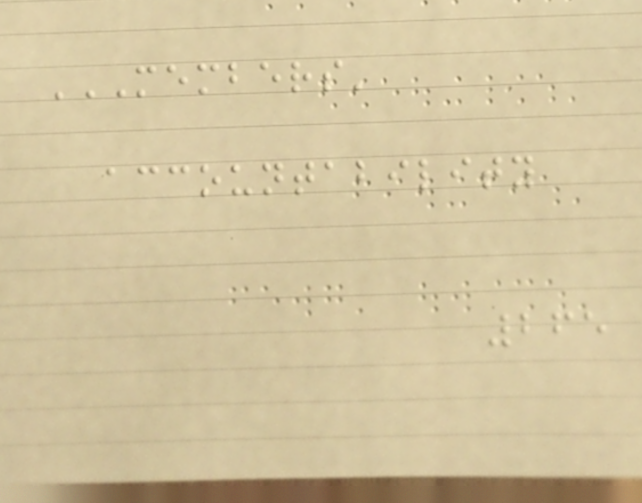MEMBERS'
ACCOUNTABILITY
265
